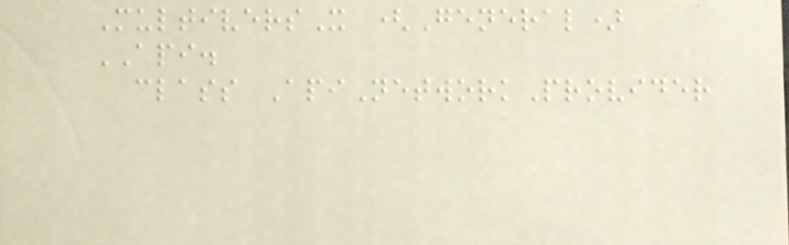MultiversX (General)
API.
class ApiNetworkProvider
